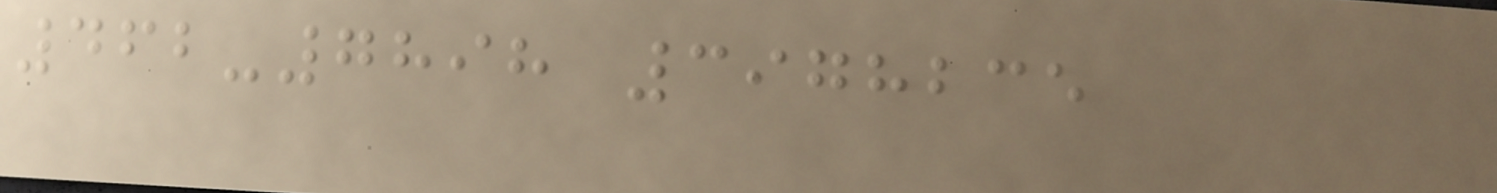462-7898 3978235
